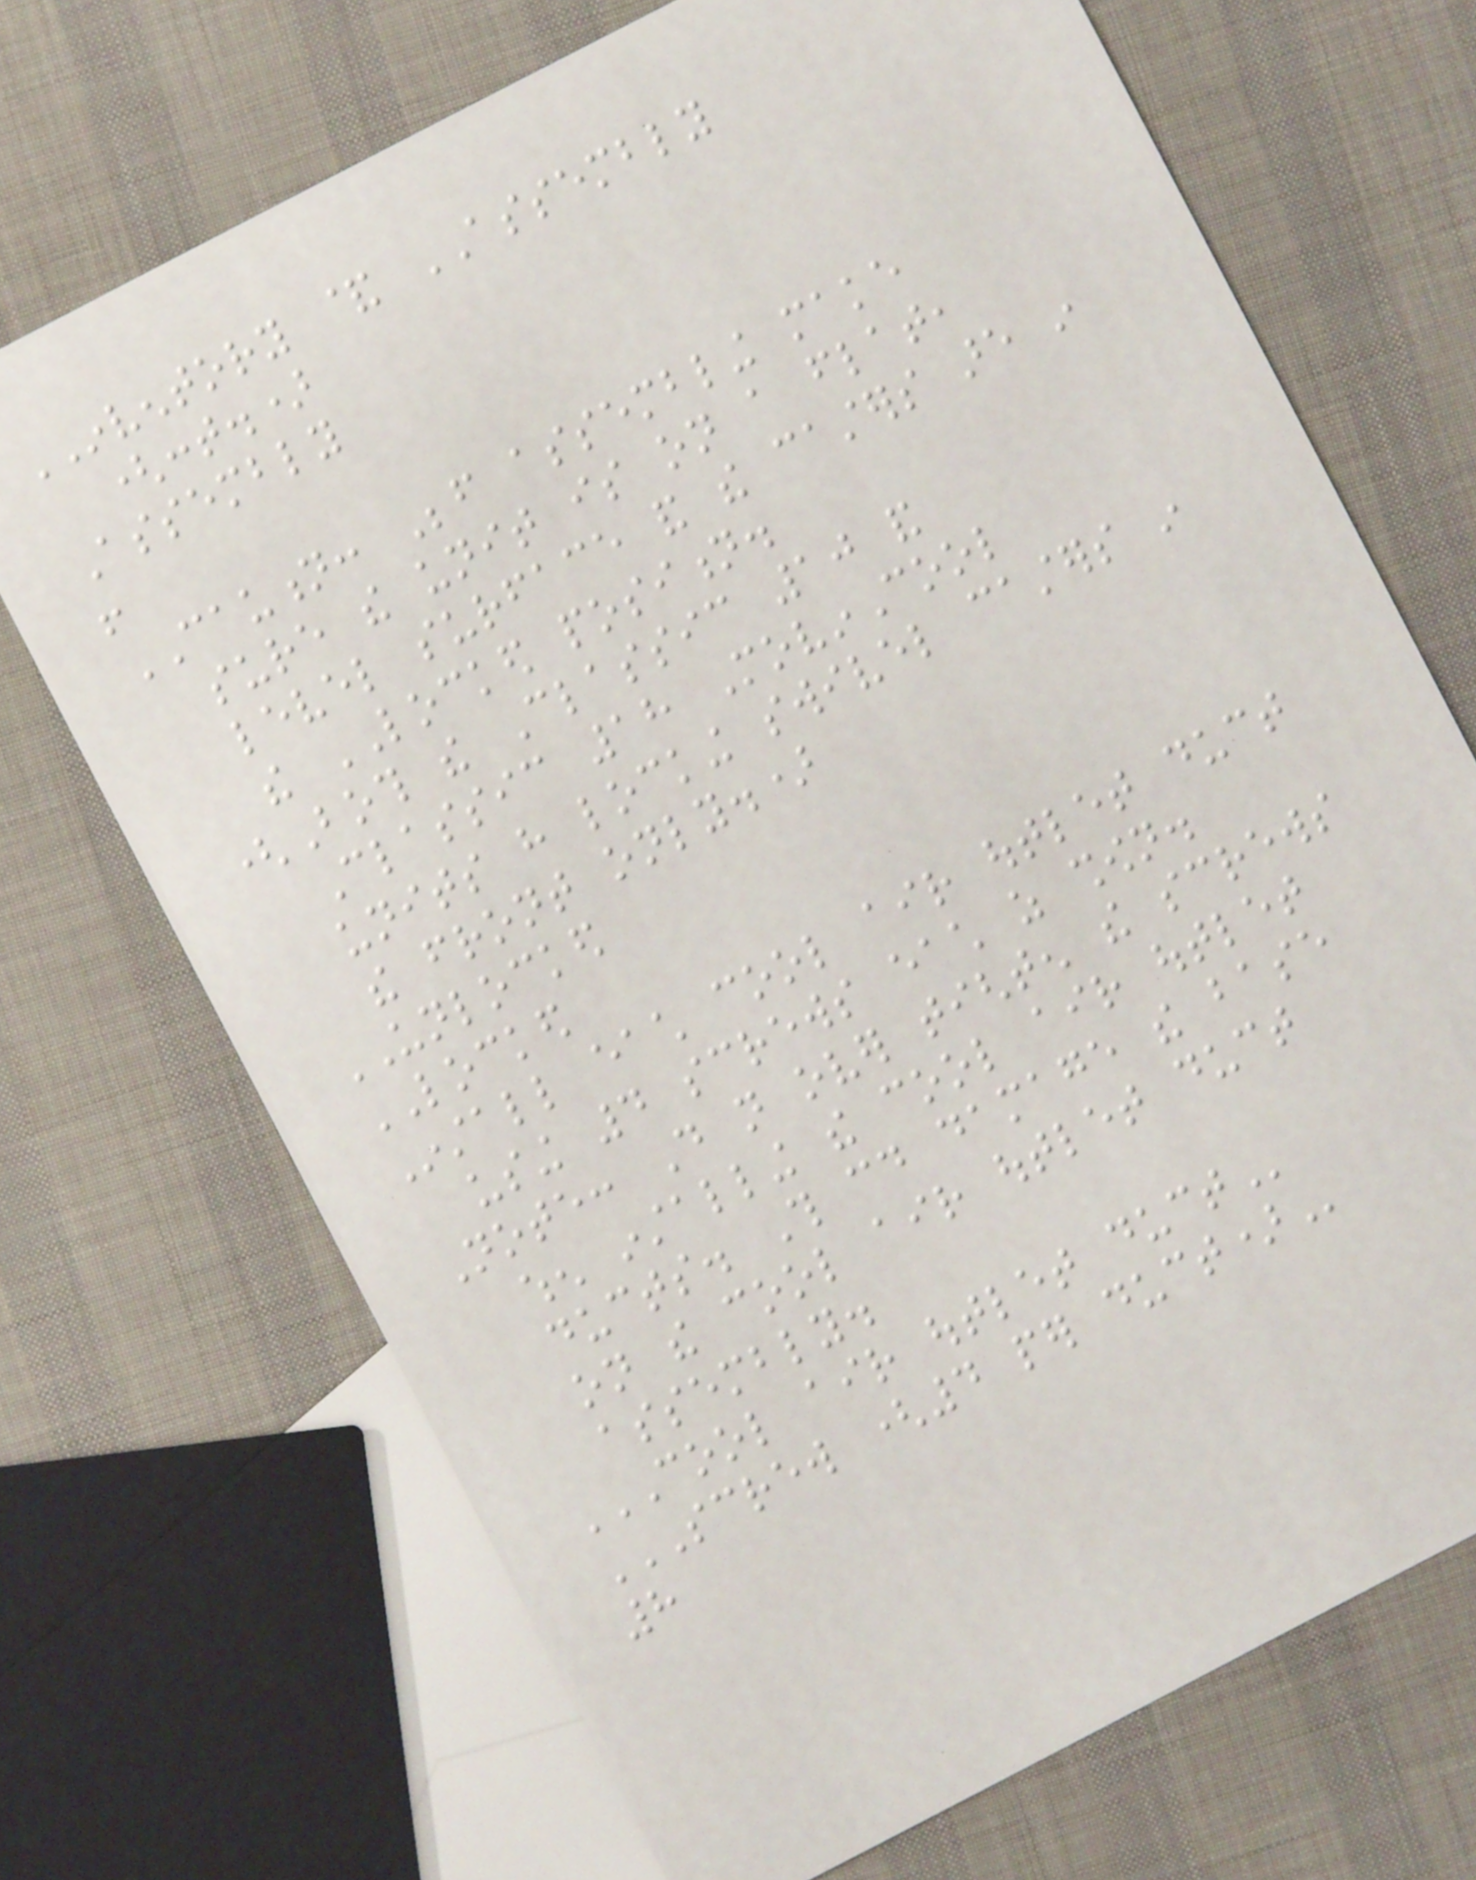INVENTORY & ASSEMBLY
(cont.)
Assembly
!
CAUTION: Before assembling make
sure the unit is on a flat,
level surface and the casters are in
the LOCKED position.
(Both the Classic 10 and
Classic 18 MovinCool
units have locking swivel casters in
the front only.)
UNLOCKED
LOCKED
Install each cool air outlet duct
using 4 screws each as shown.
Note: Do not over tighten the screws
when installing the cool air outlet
ducts. This could damage the base
on the cool air outlet duct
assembly.
COOL AIR OUTLET DUCT
SCREW (4 PER DUCT)
8
